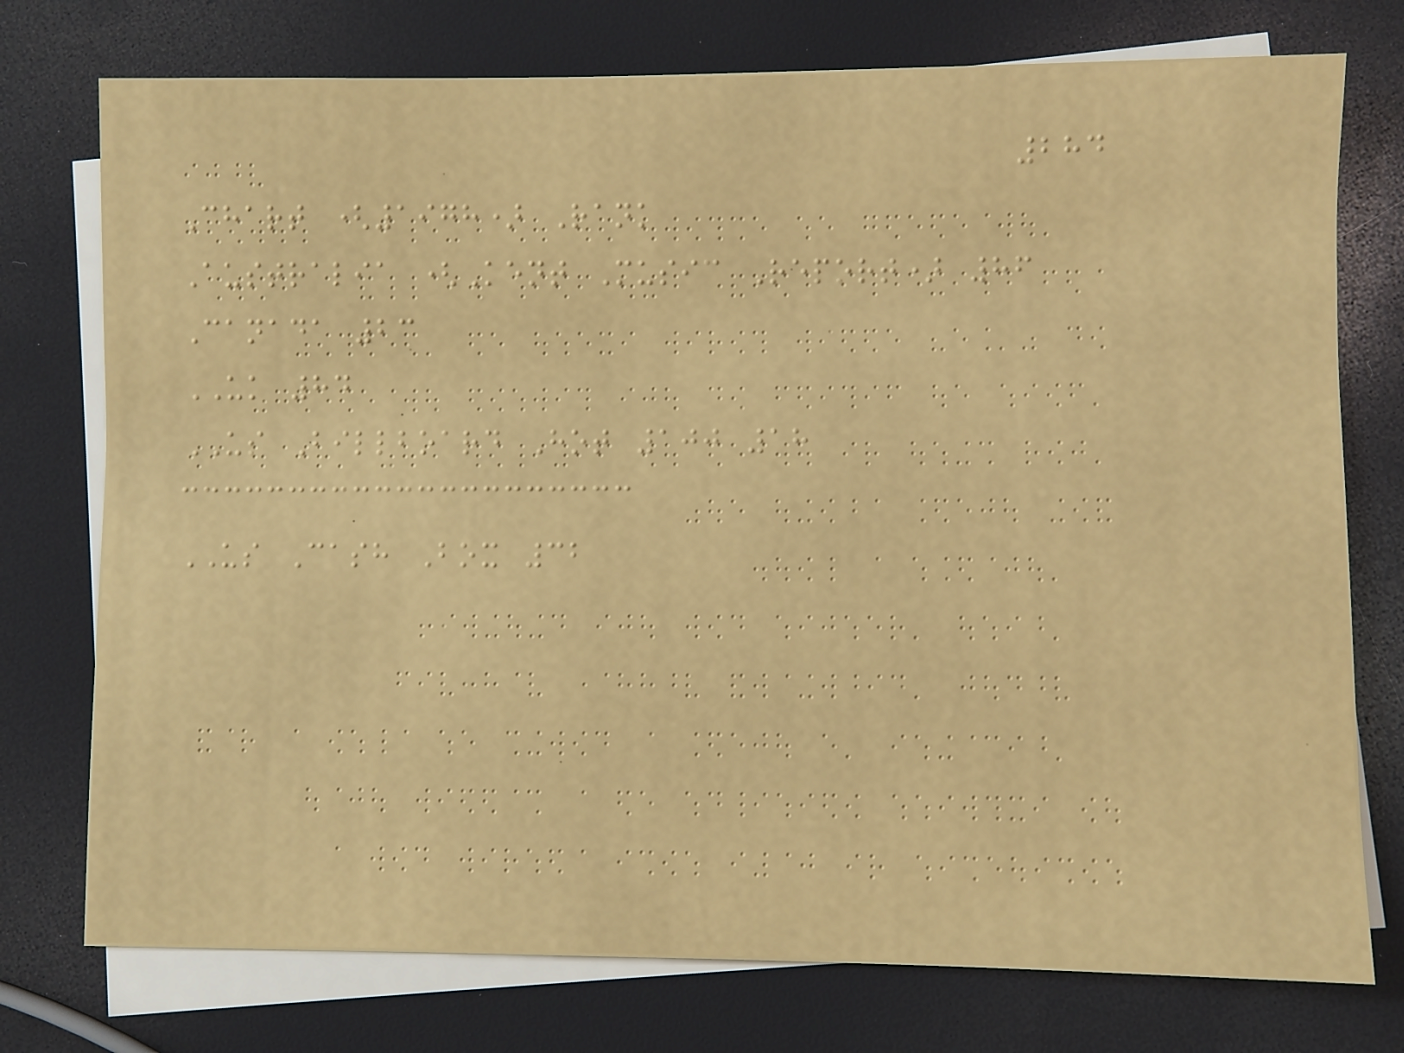284
Chart (1978) Rank
Australia (Kent Music Report) 86
Canada 23
UK 84
US Billboard Hot 100 18
US Cash Box 32
